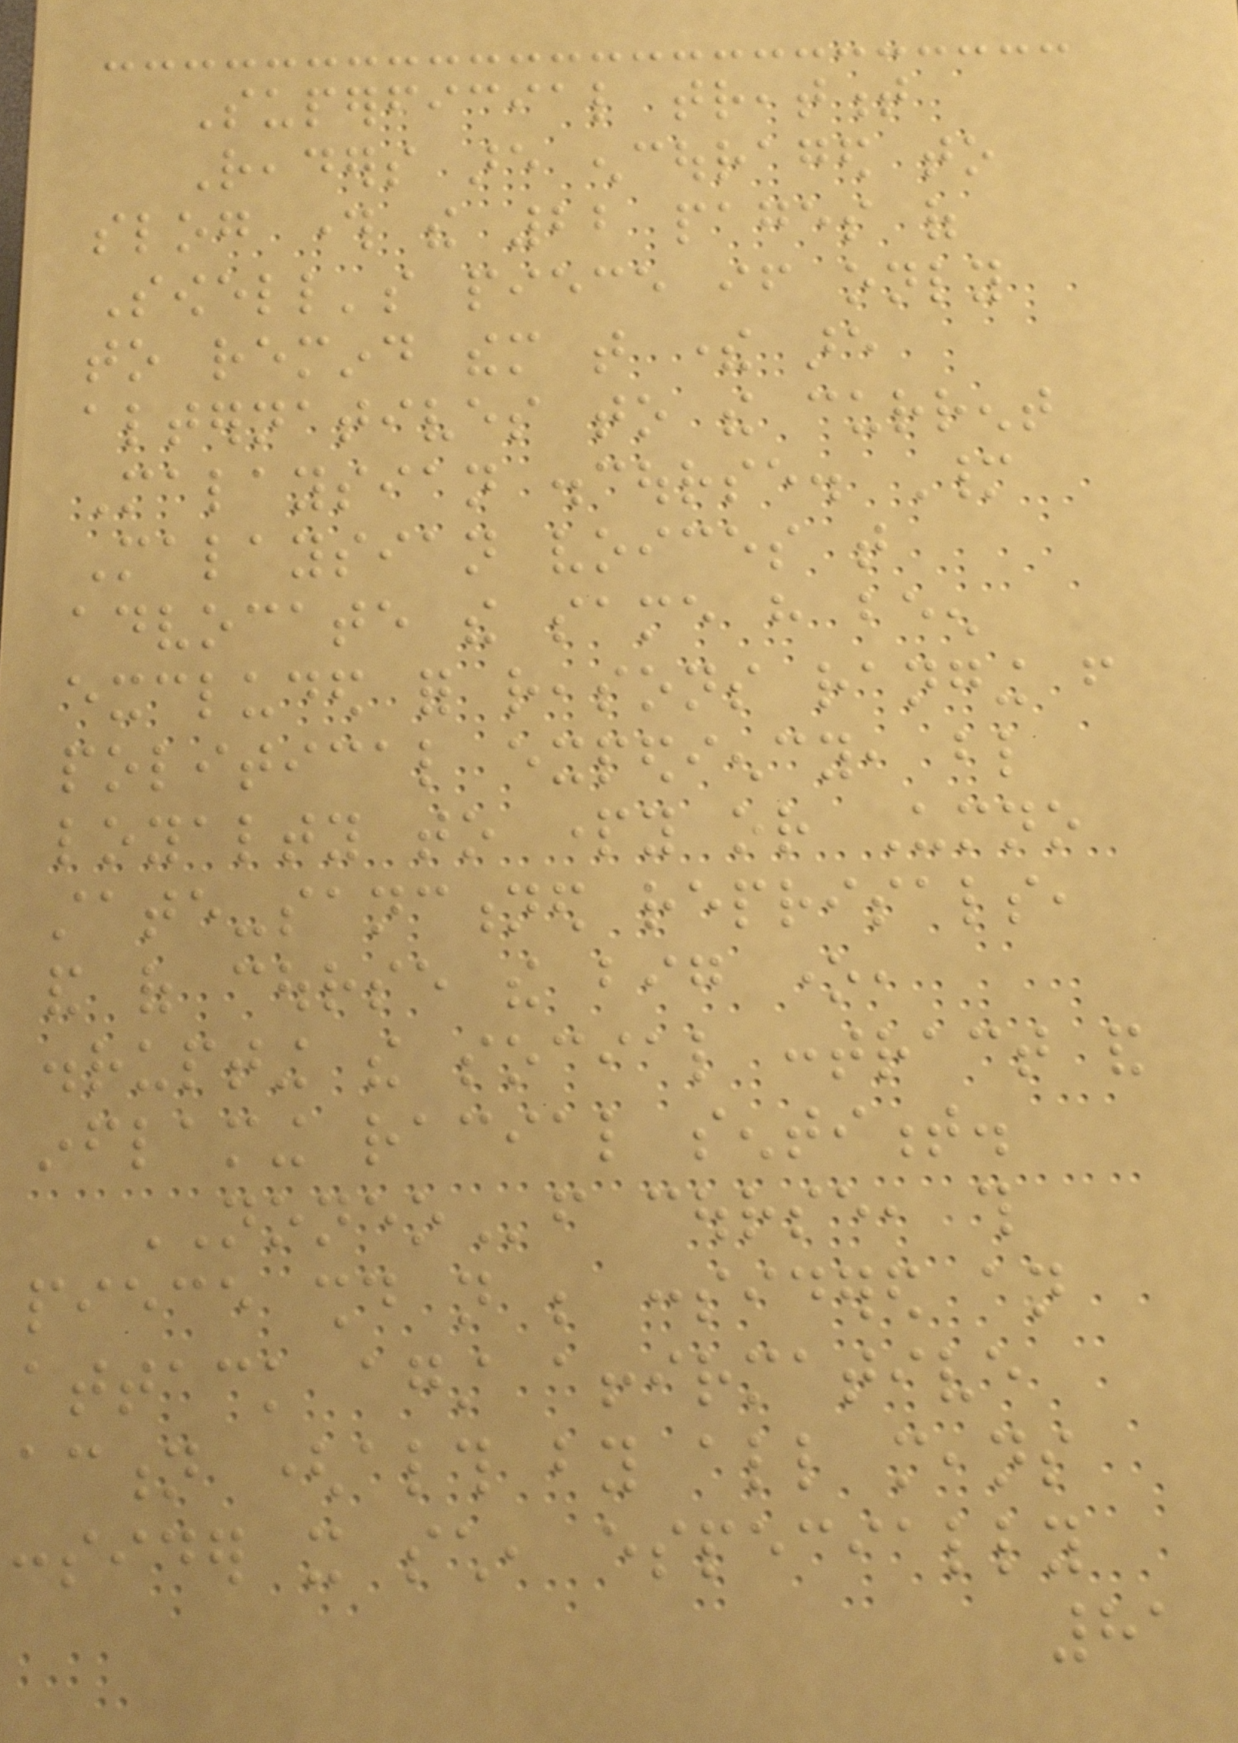Superficial treatment
Readers are encouraged to
slog through the 22 pages of
Sowell's piece if only
to remind them that there are
alternatives to the current
Malaysian discourse. Many
Malaysian voices that
advocate the same have been
excluded for reasons ranging from
political expediency, blind
loyalty to party or Umno
state-sanctioned reprisals,
and of course the big one,
disrupting the social contract and
inflaming racial sentiment.
NONEOf course, this
piece should not be considered an
attack against affirmative
action (although by all means
consider it such, especially
81
